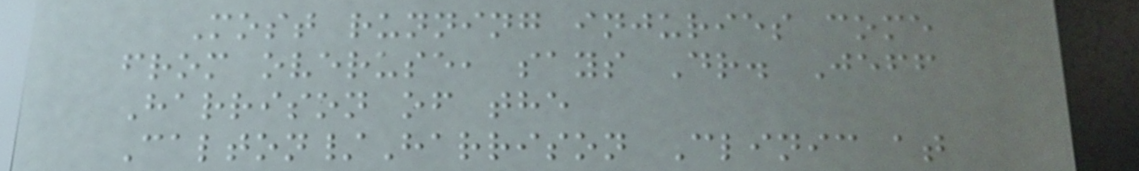Most running injuries come
from overuse, says Dr. Jeff
Harrison of the
Calton/Harrison Clinic at
